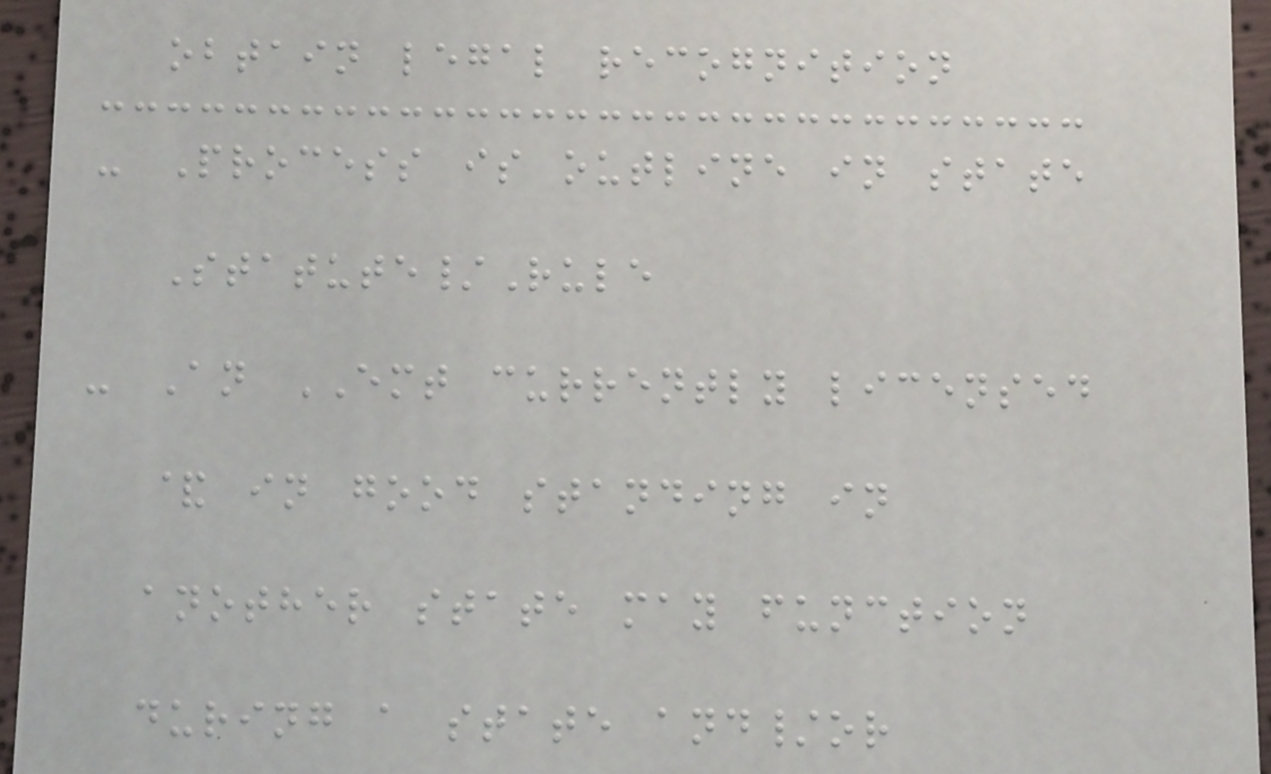obtain legal recognition
- Process is outline in state
Statute/Rule
- An EMT currently licensed
& in good standing in
another state may function
during a state and/or
